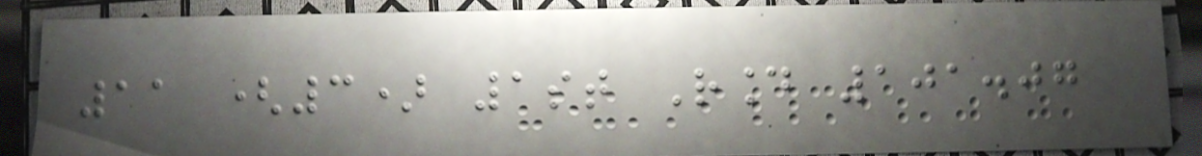11 (3) 1st Round 101.07
